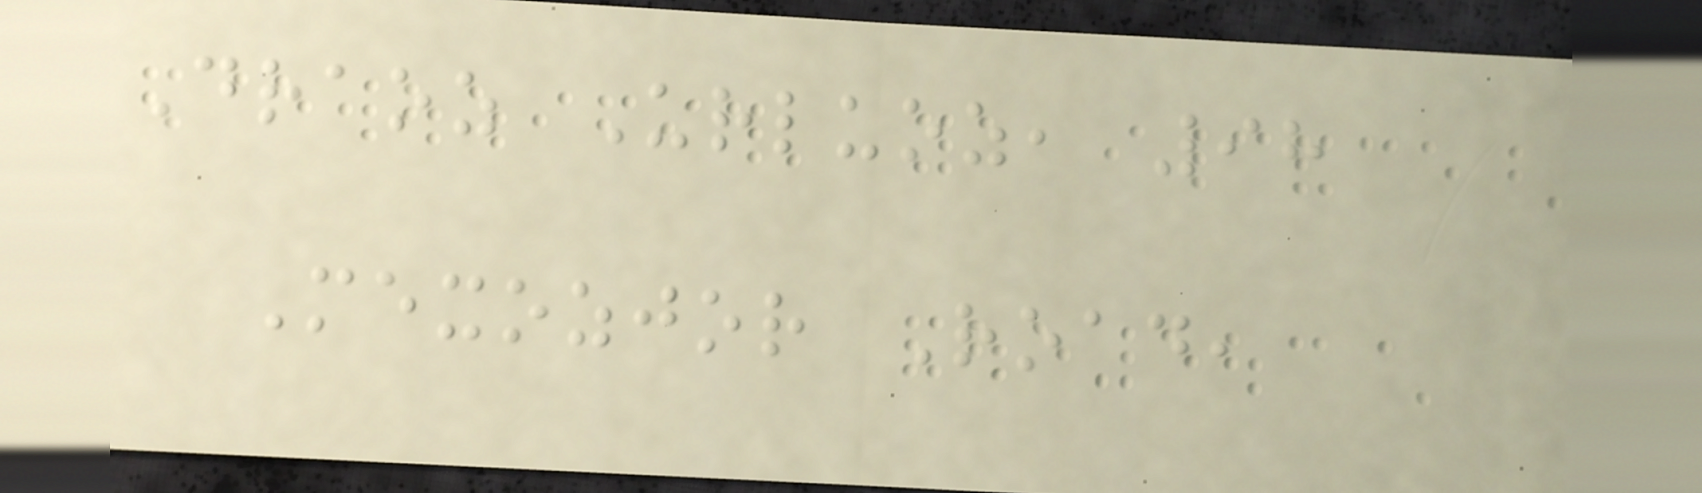Draoz Urluoz, 98
Mexozjor Road,
